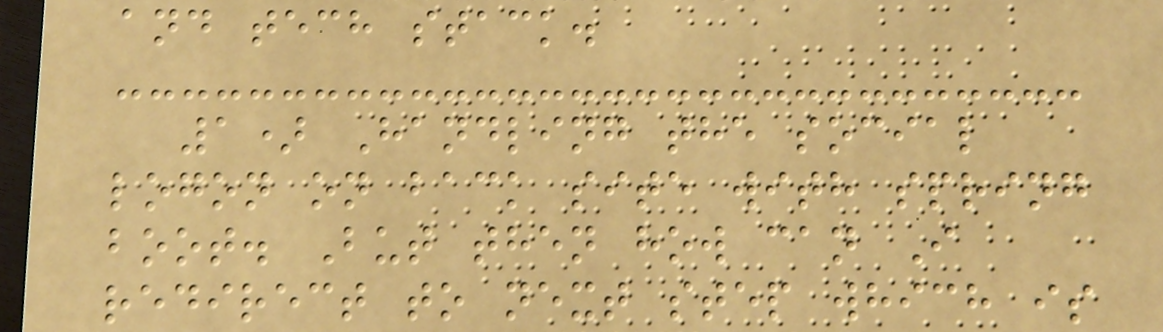and tech stack.
1) Handling the social
logon on back site with spring
boot. But then how can I
redirect to next step which is
